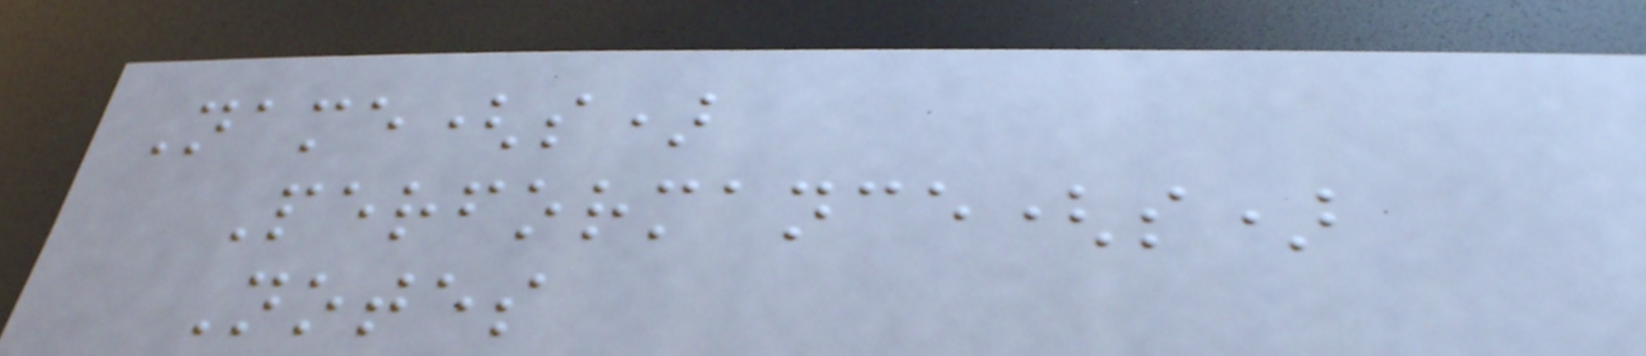Name(s)
Performance(s)
Notes
